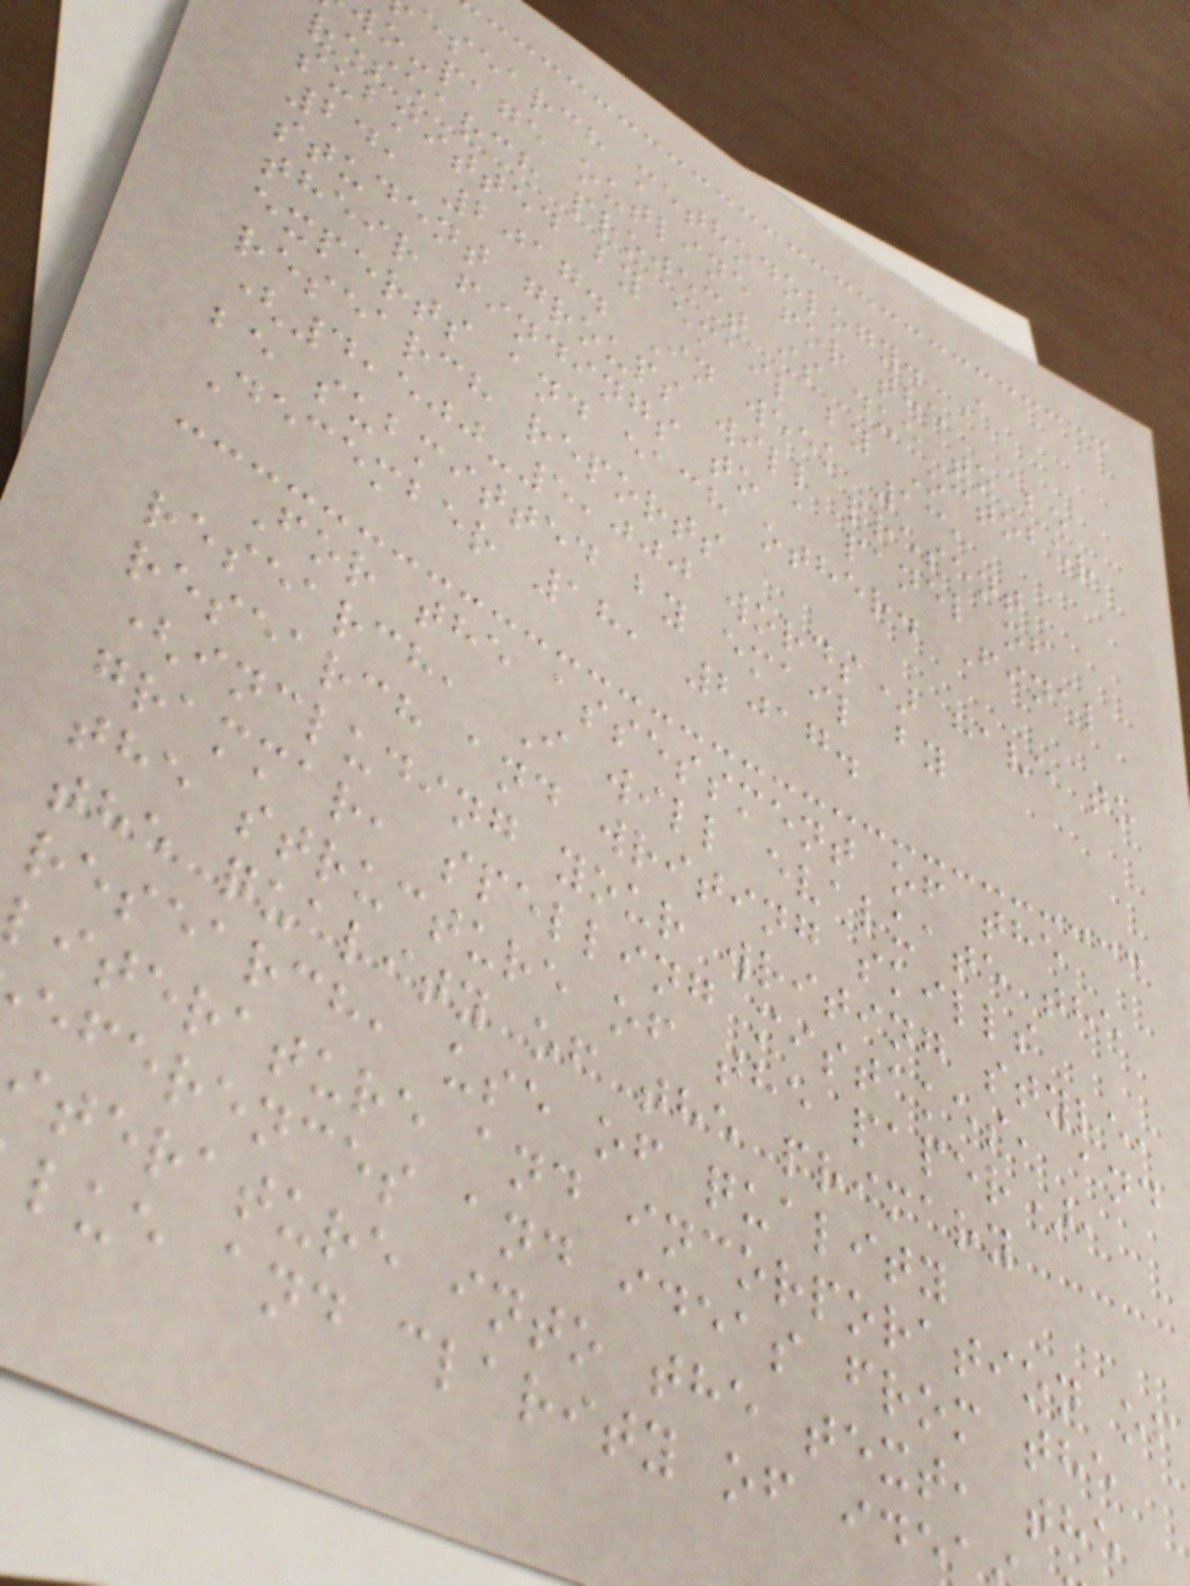esearch methodology. A
o-page outline for the
research project is due to be
submitted by email by October
24, 2017. In week 13,
student groups will present
their findings to a panel of
experts and each other. Final
research reports
(4,500-5,000 words) have to
be submitted by email by
December 18, 2017.
For the assessment of the
research, I will evaluate the
research and writing skills
(including your writing style,
grammar, spelling mistakes, and
the structure of the paper),
the quality of the primary
research, use of quality
literature and incorporation of
eferences and ideas from the
iterature into the text, the
lue and clarity of ide
